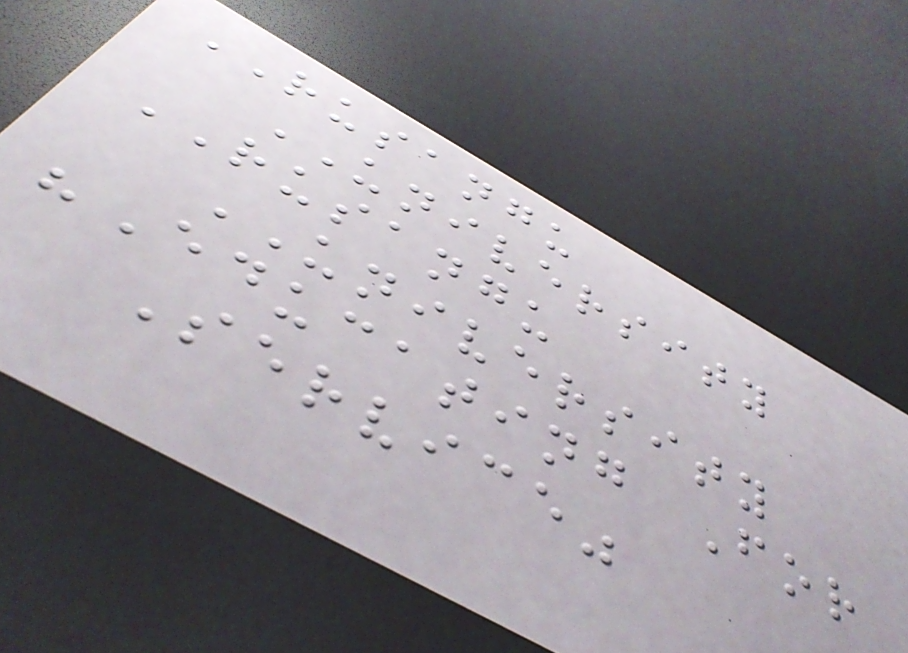RUSANGU
UNIVERSITY
RUSANGU
UNIVERSITY
"Educating For
Service"
